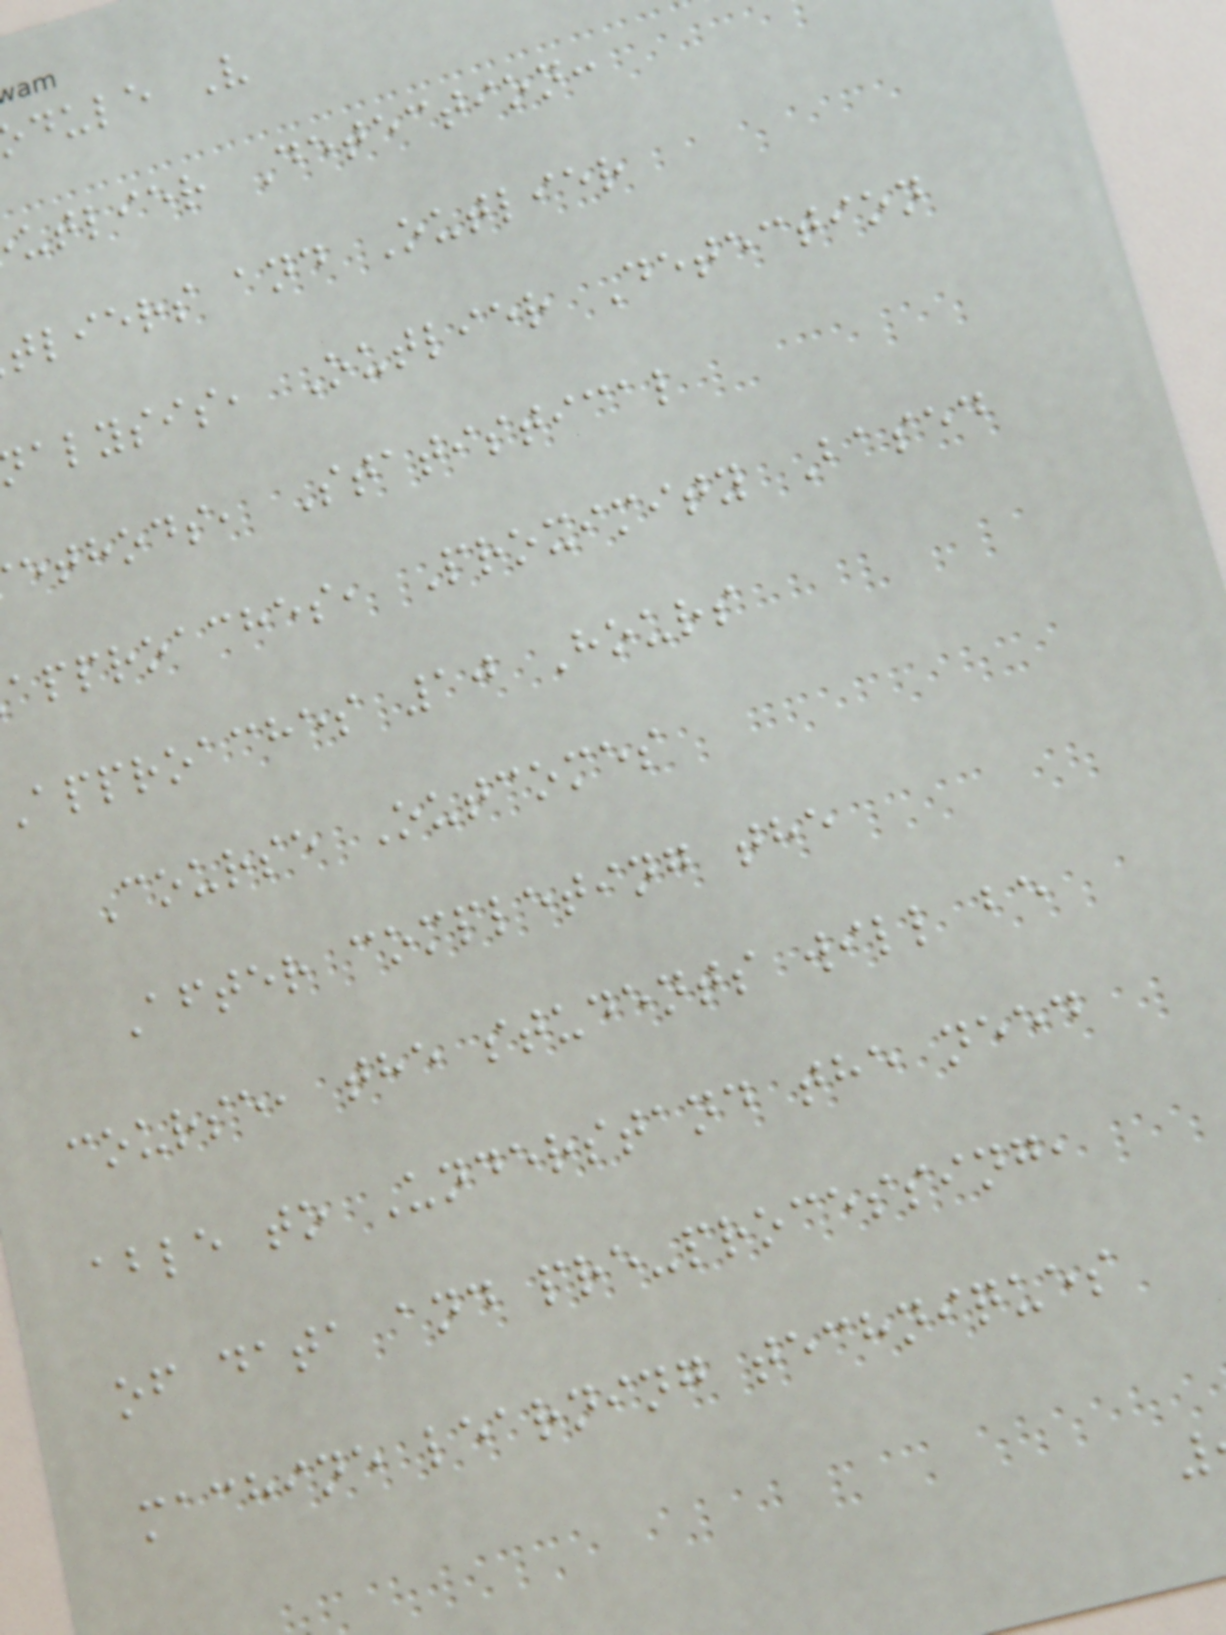dule V
utlier Detection:
tliers and Outlier
alysis, Outlier Detection
ethods, Statistical
approaches, Proximity Based
approaches 10 Hours
Course Outcomes
After completing the
course, the students will be
able to Understand the need
of data and pre-processing,
machine learning techniques
